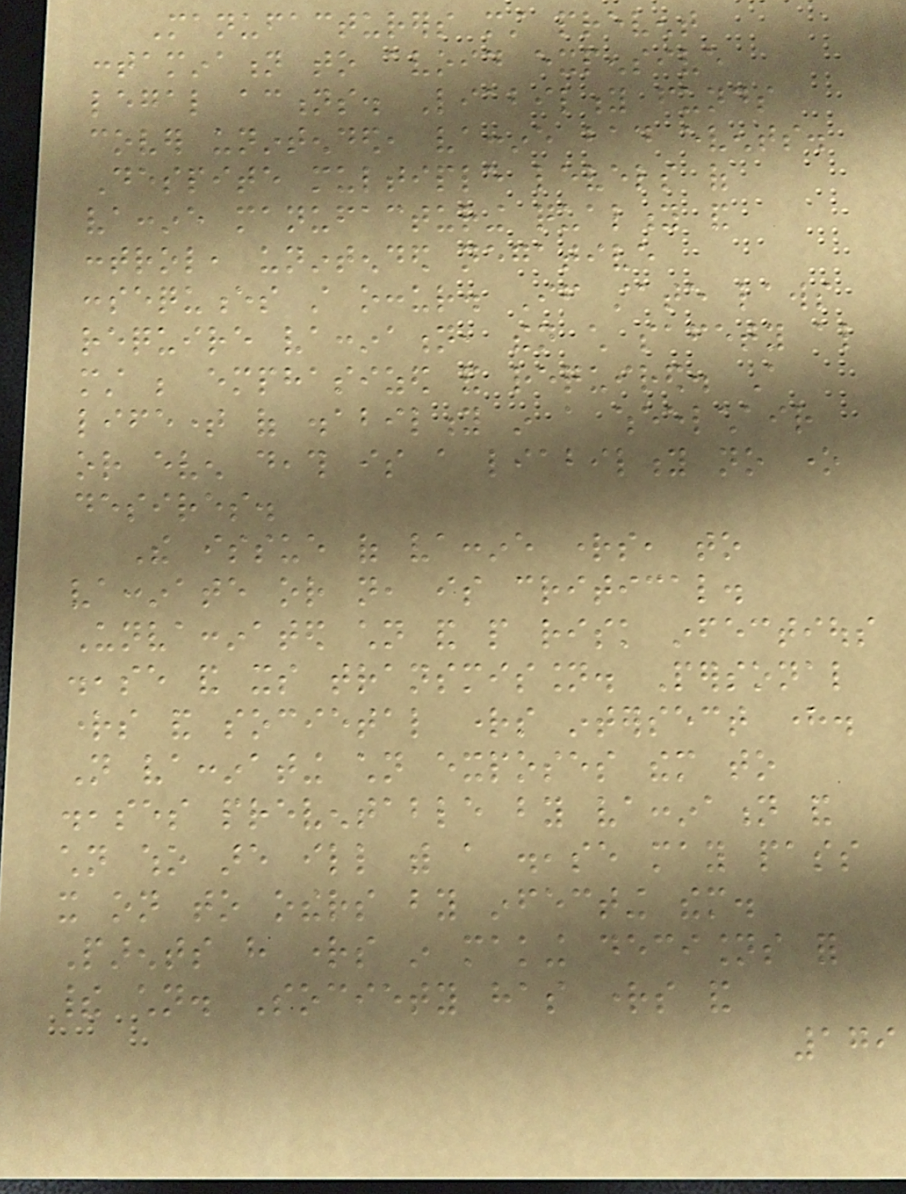Manufacturers must prevent
contamination to avoid expensive
legal actions. Liability funds
cover unintended, vaccine bad events.
Despite multiple levels of
vaccine manufacturing quality and
control, unintended negative
consequences still occur. If state laws
require vaccination, then child safety also
must be emphasized and required. A
lifetime of disability in a wheelchair
or even death is a liability no one
desires.
The issue of vaccine rights, to
vaccinate or not, is critical.
Unvaccinated children and people risk infectious
disease and its transmission. Personal
rights and societal rights intersect here.
Not vaccinating children exposes them to
diseases preventable by vaccination and
children who are ill with a disease may pass
it on to others by infecting them.
Parents have rights in making decisions for
their children. Society has rights and
179
